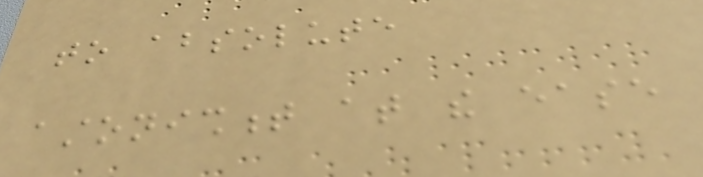to absolute
astonishment at the ease
